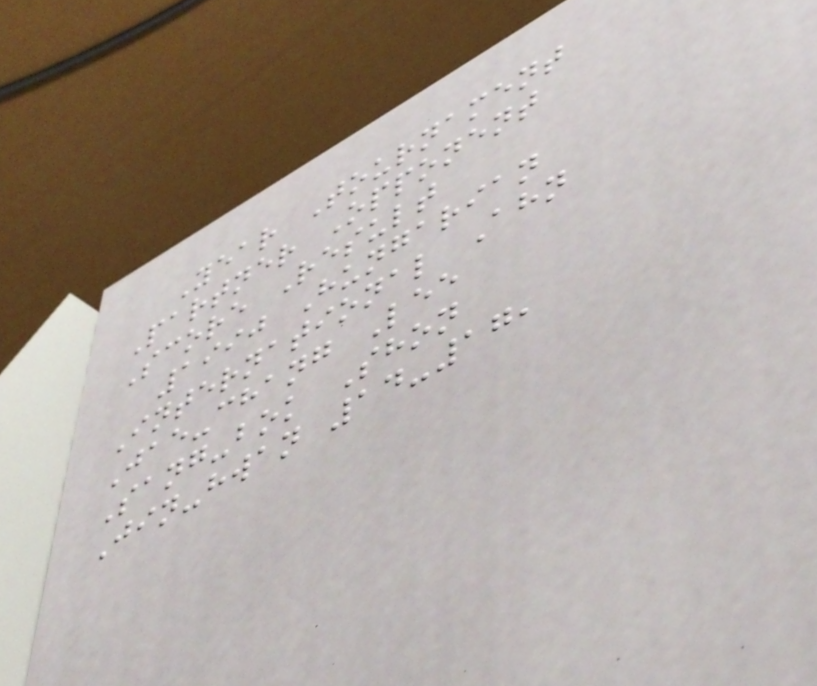Year Tournament
Partner Opponent
Score Result
1990 Hungarian
International Ahn
Jae-chang Lee
Sang-bok Shon
Jin-hwan 14-17,
